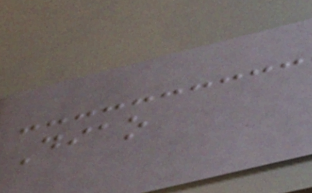Diao
